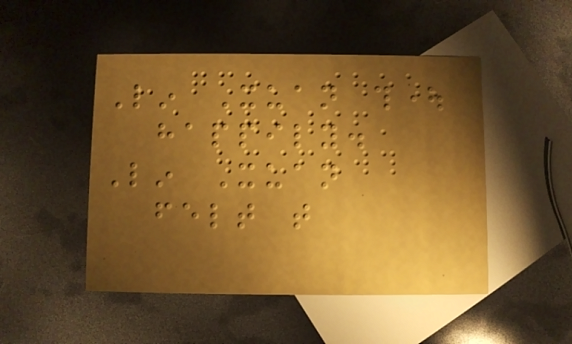Lin Xuan thought
happily.
Lin Xuan
felt that
